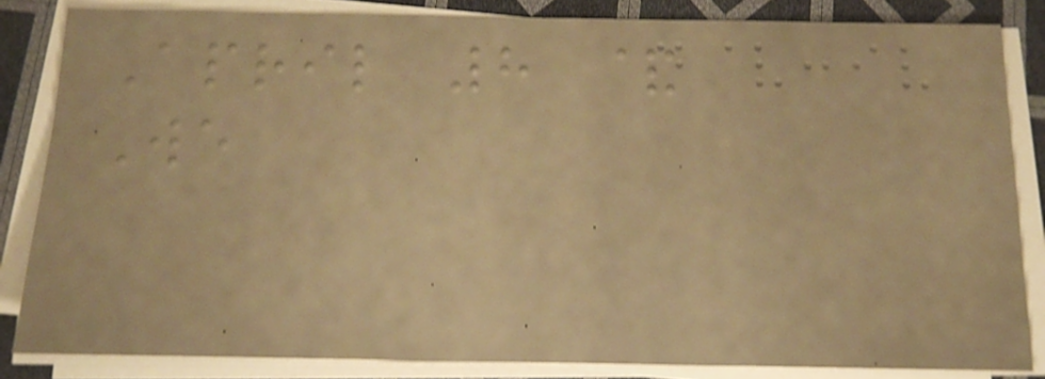April 8 &
We
